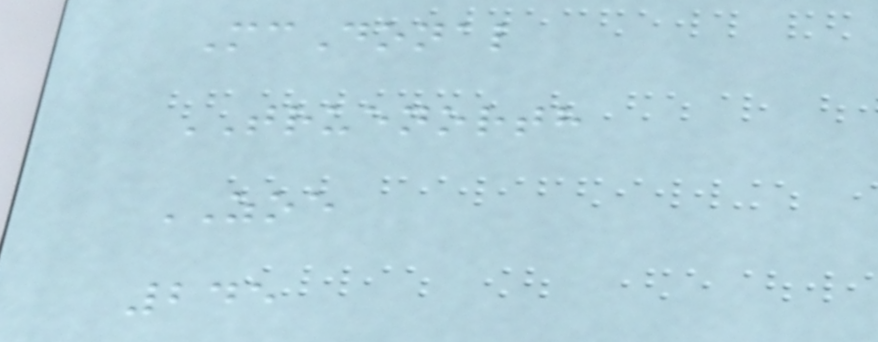McDonal
TRUENORTH
ZOE
245
